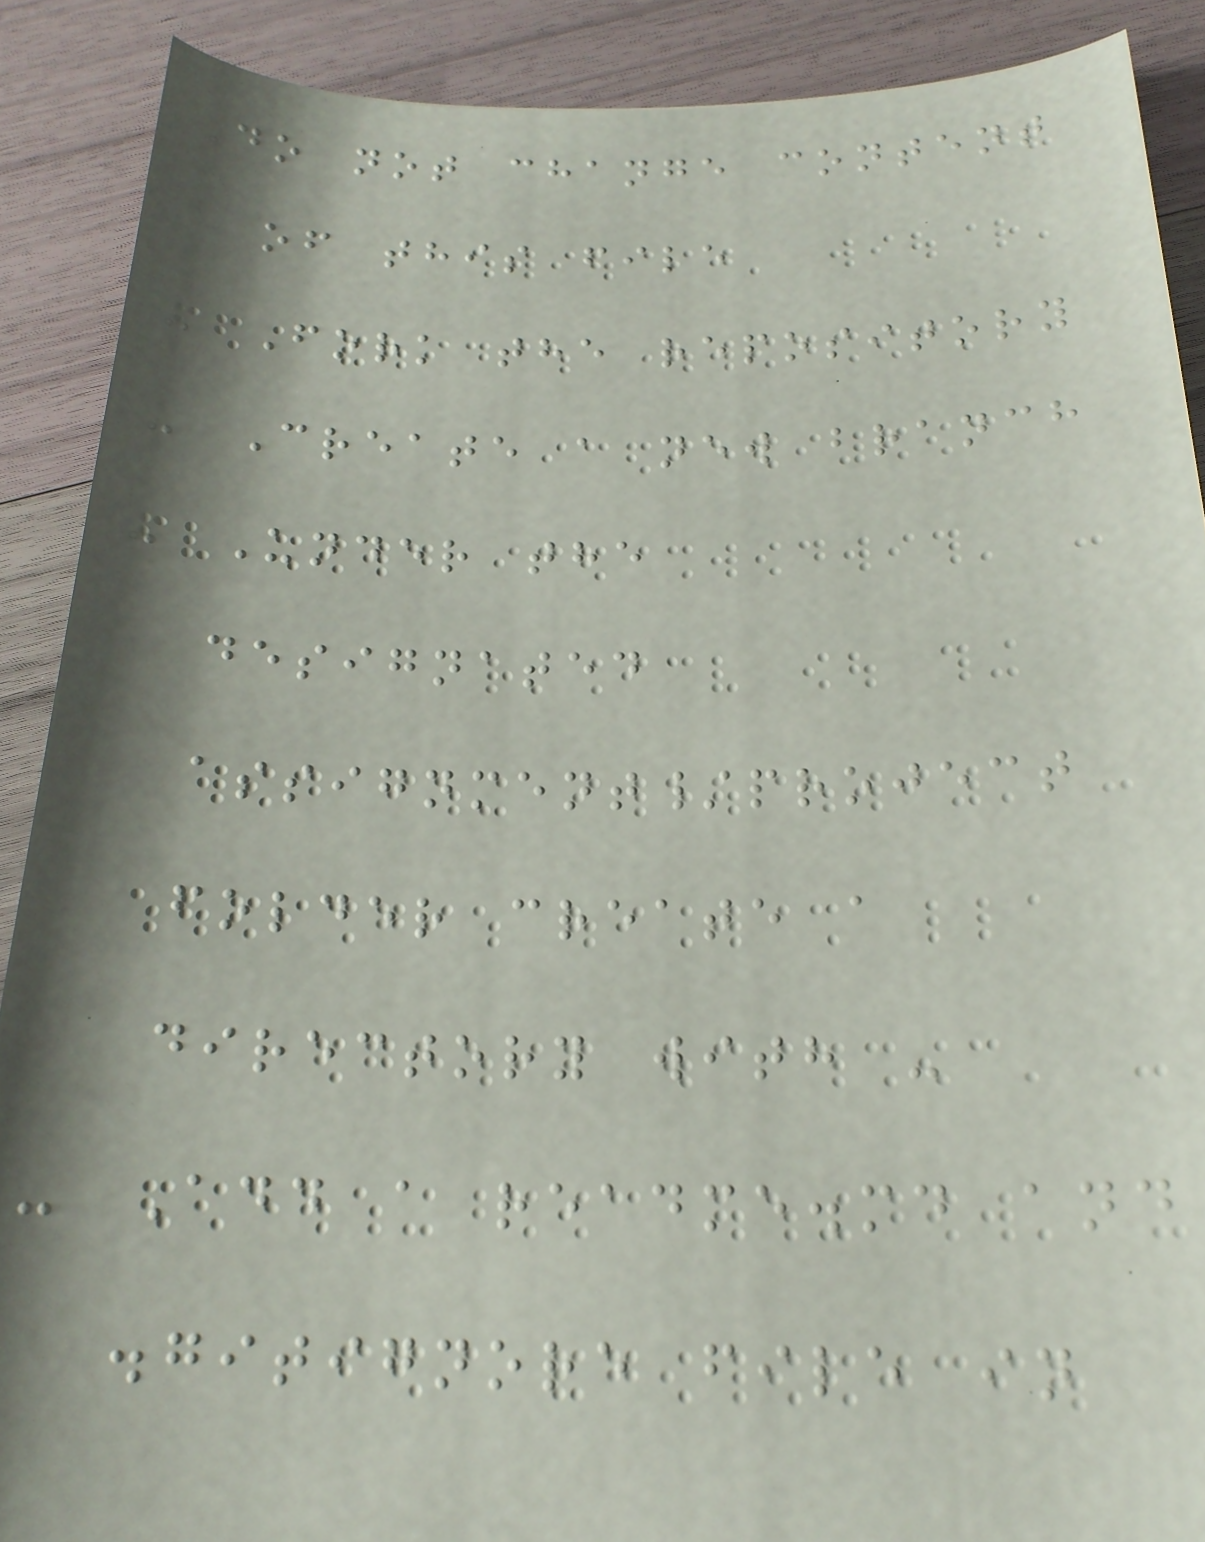Do not change content
of this file
- Fork the repository
- Create a new branch
- Under the
designated
assignment/project
folder create a
directory with -
- Add a readme.md and
.gitignore file in
